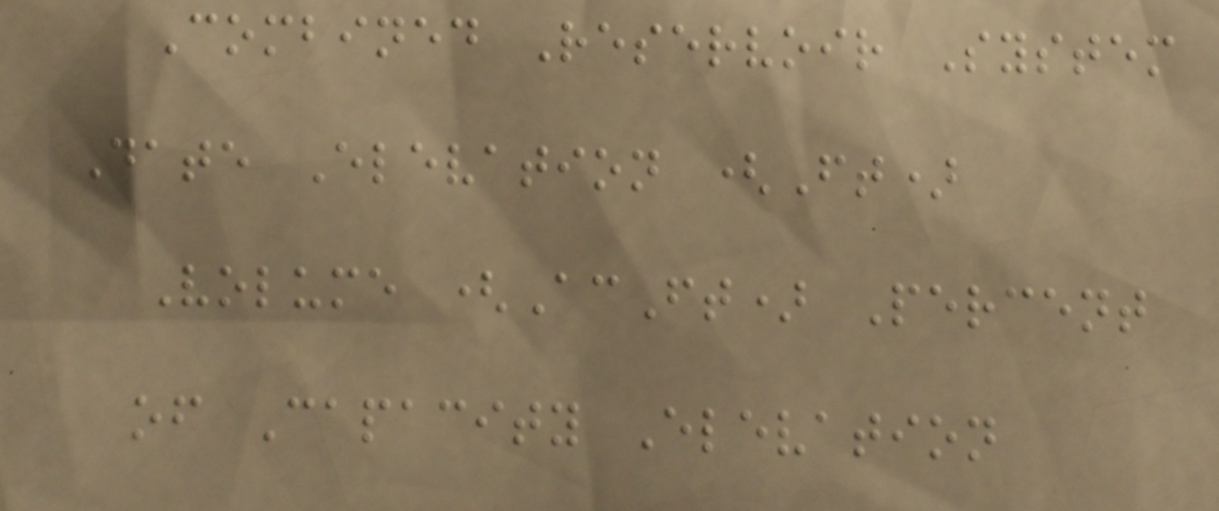Combined Reservoir System
Date Elevation (Ft)
Volume (AcFt) Percent
of Capacity Elevation
